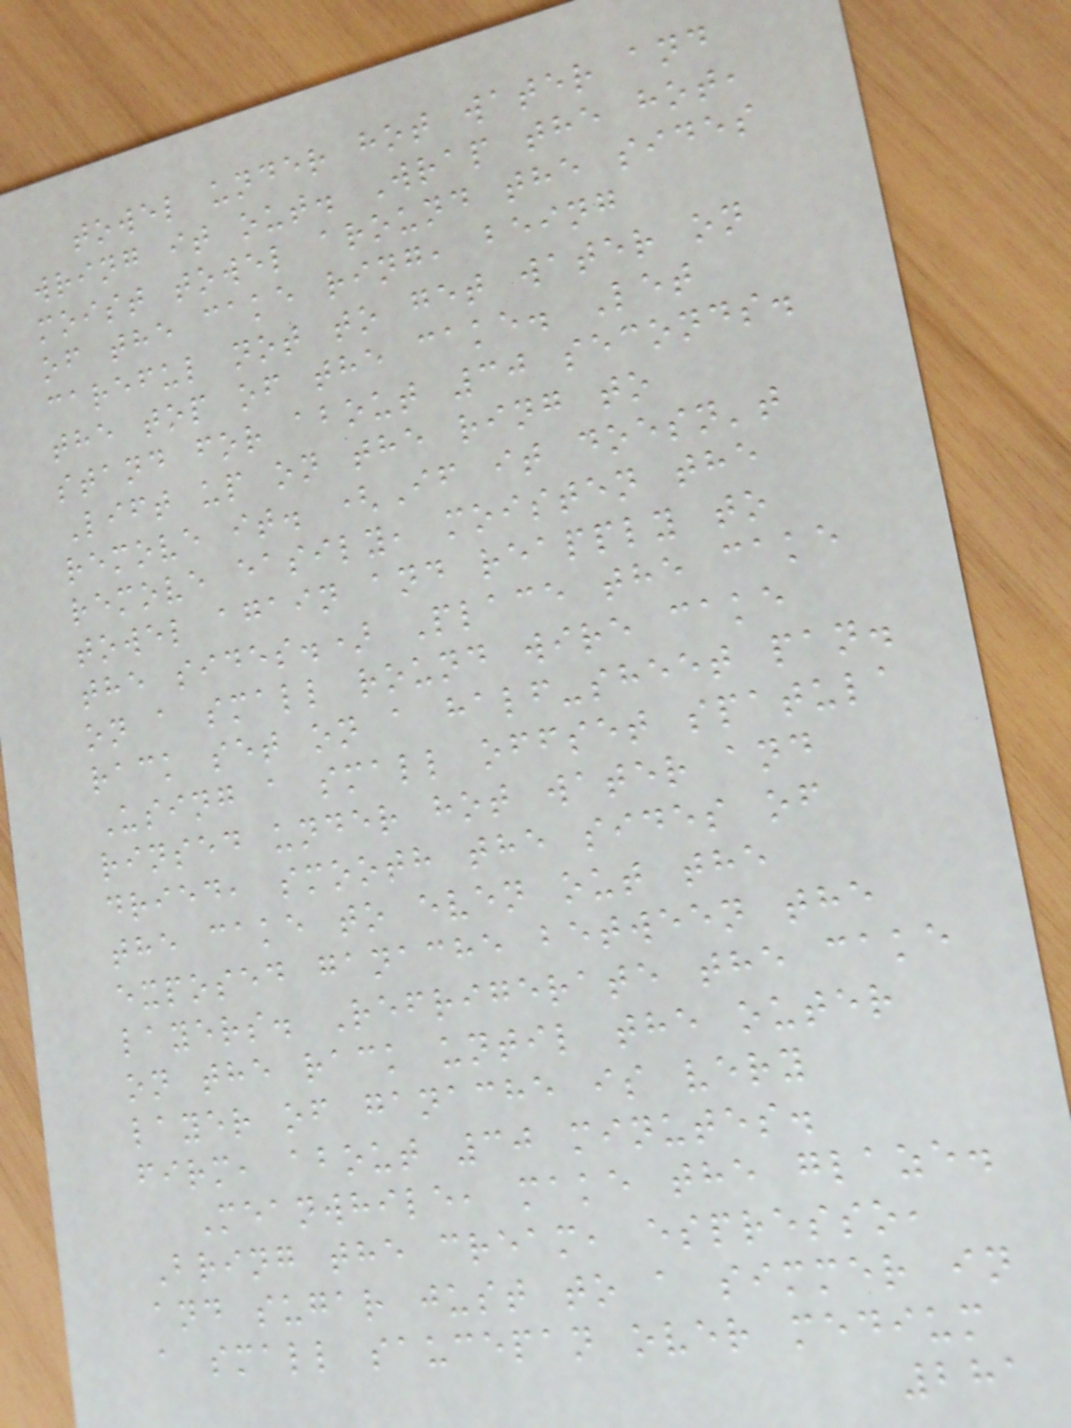towel under hot water and
wring it out. Wrap the hot,
moist towel around the sides
of the cake ring, being
careful not to get water on
the top of the cake. Let
stand for about 30 seconds.
Lift up on the ring to
remove it. (If it doesn't
remove easily, moisten the
towel again and reapply to
the sides.) Place the cake
on a small round wire cake
rack set on a half-sheet pan.
Using a small offset spatula
rinsed under hot water and
dried, smooth the sides of
the cake to even out the
exposed ganache between the
layers. Refrigerate the cake
on the rack until the outer
layer of ganache is very
firm, about 30 minutes.
Meanwhile, make the glaze.
Bring the cream, espresso,
and sugar just to a simmer in
a small saucepan over medium
281
